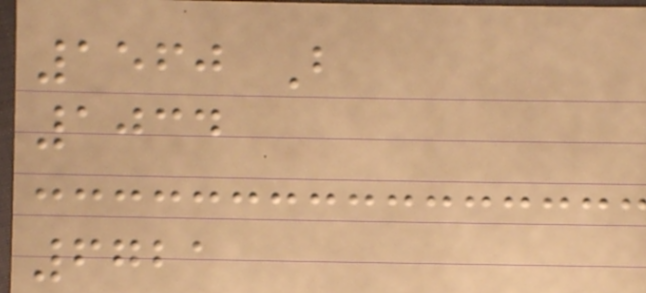1560 B
1034
6721
